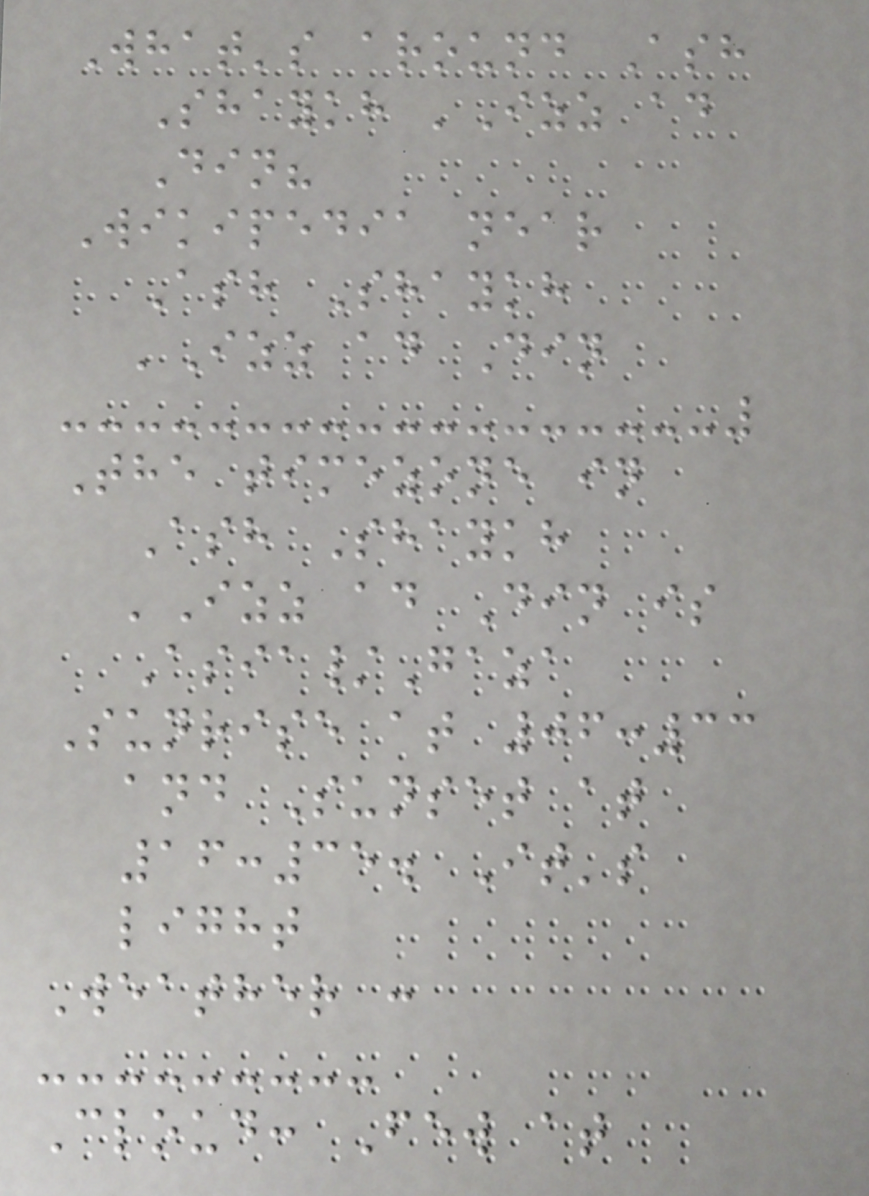What's around Ash
Shaykh 'Izz ad
Din?
Wikipedia near
Ash Shaykh
'Izz ad Din
The timezone in
Ash Shaykh
'Izz ad Din is
Asia/Gaza
Sunrise at 06:33
and Sunset at
16:35. It's
light
Weather :
Cloud: Few at
